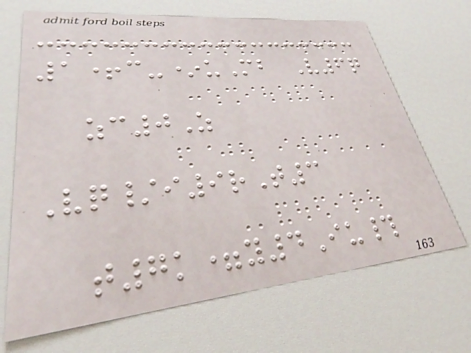1+c-*uMb V6q
zc0Z
Vq/i9rT3
t7k=y4Iu#
